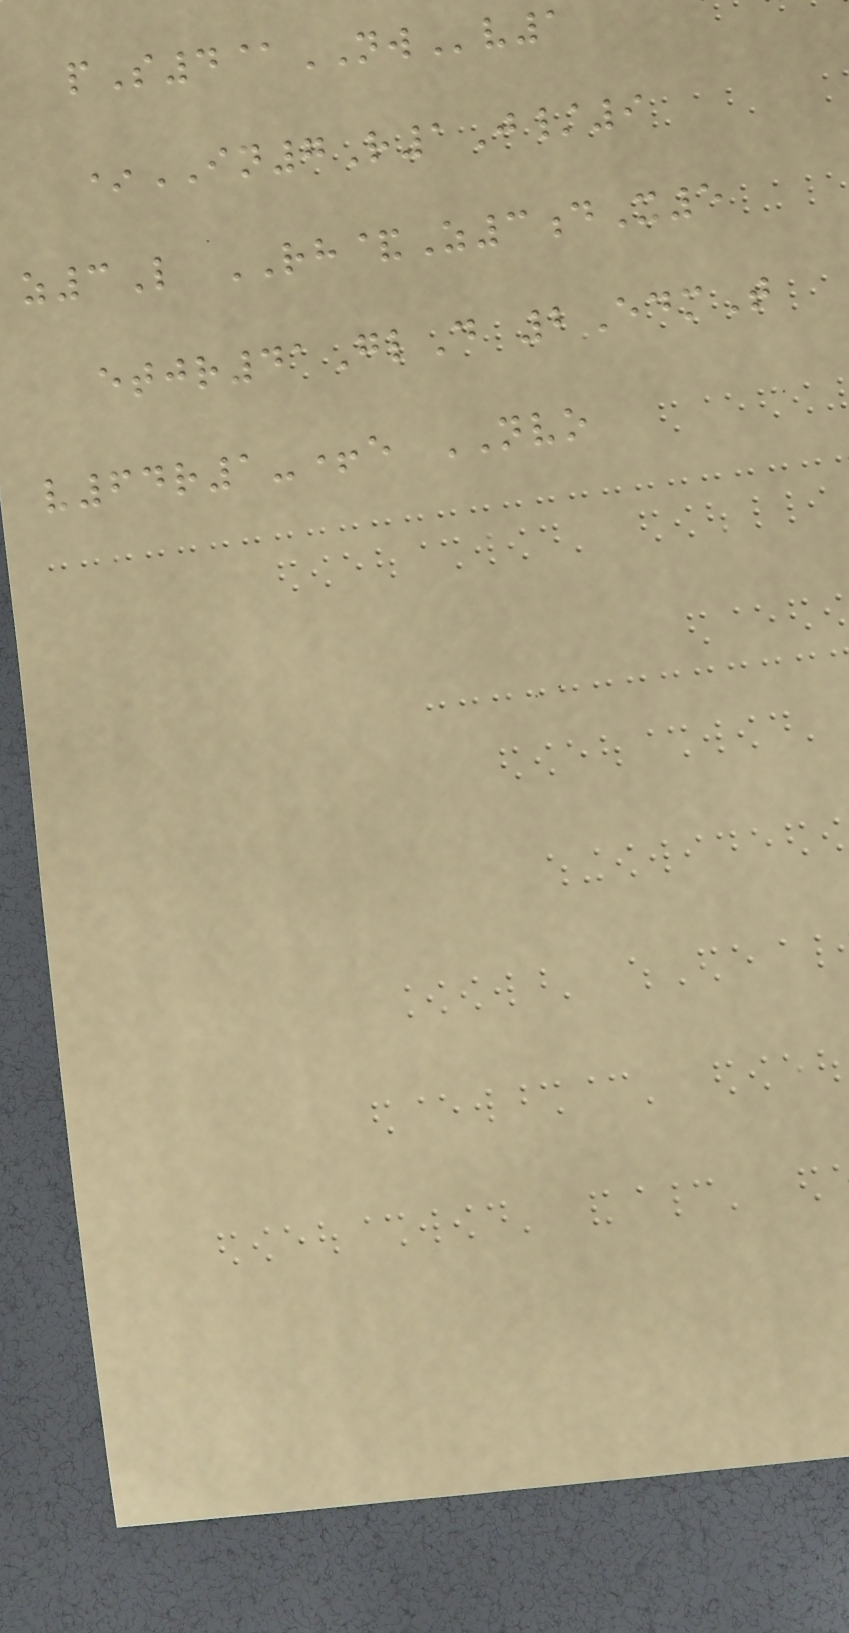pS4@NWv1
*IN7R1J/9
z3L RH&Z3dX5
etjr41GlD 2EdmT
v64r1-+e NVO
